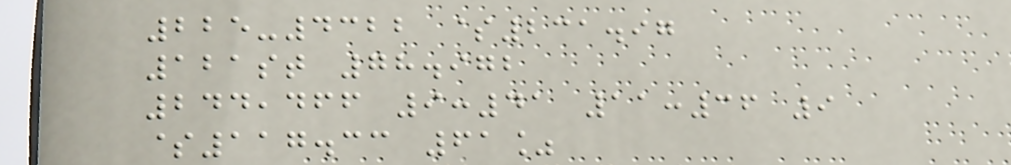225-4322 $231.97
121st 78.972
244,466 9:41 11:36 9
$117.33 61%
